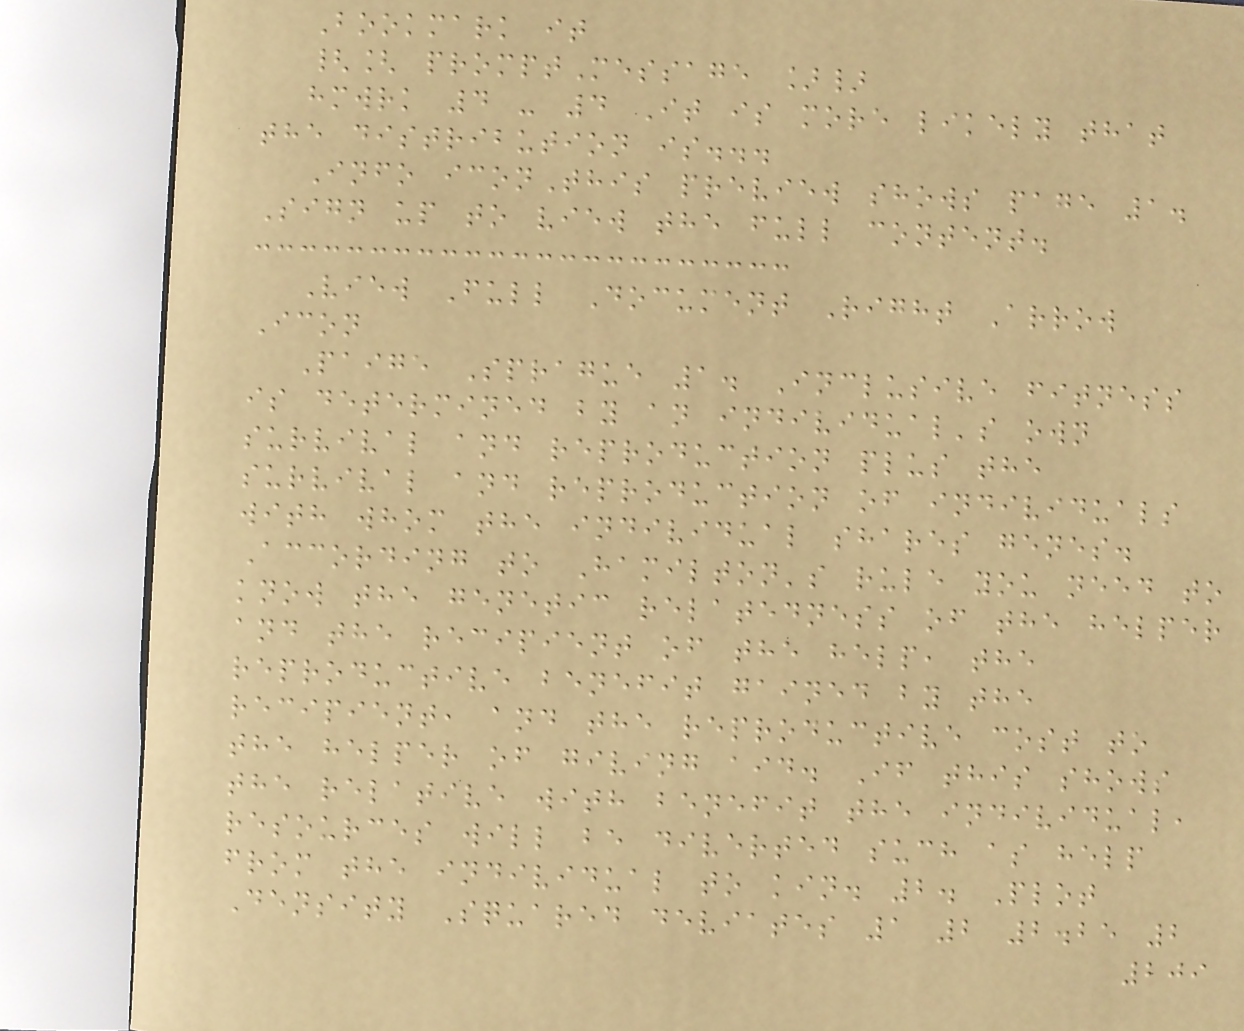Bookmark it
{[ promptMessage ]}
hmwrk 4 - 4 It is more likely that
the distribution is...
Info iconThis preview shows page 1.
Sign up to view the full content.
View Full Document Right Arrow
Icon
Paige Sprague 1. Inclusive fitness
is determined by an individual's own
survival and reproduction plus the
survival and reproduction of individuals
with whom the individual shares genes.
According to Hamilton's rule you need to
know the genetic relatedness of the helper
and the recipient of the help, the
reproductive benefit gained by the
recipient, and the reproductive cost to
the helper of giving aid. If this shows
the relative with benefit the individual,
resources will be diverted such as help
from the individual to kin. 2. Plot
Density Squared deviates 1 2 2.25 2
209
